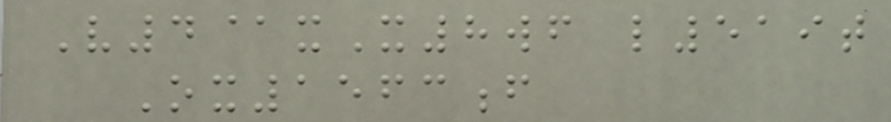V4@xX8wf l519t
Ox1563f
